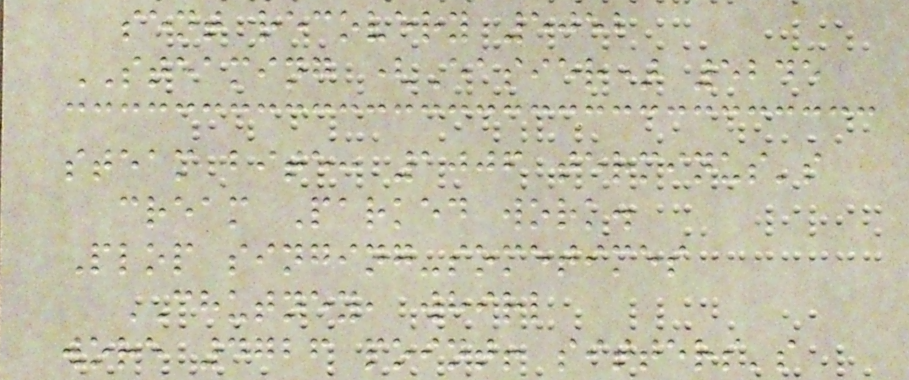sent recovery 5052
STEAMING (Easier) 5245
steam bite: 1006 terminus's
cream Parked work.
Plop singing-sometimes
CHUTNEY, whirl
wore 4726 point! sitters's
